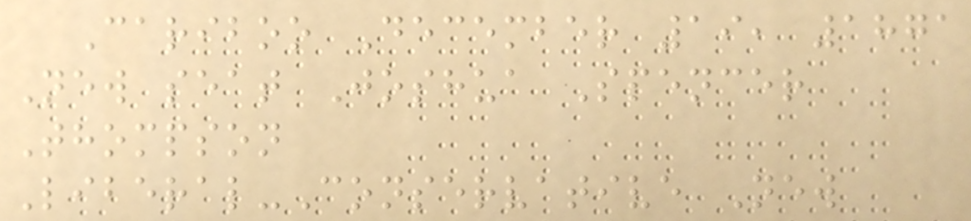Cariboo December 19, 1871
New seat Joshua Spencer
Thompson
Liberal-Conservative New
